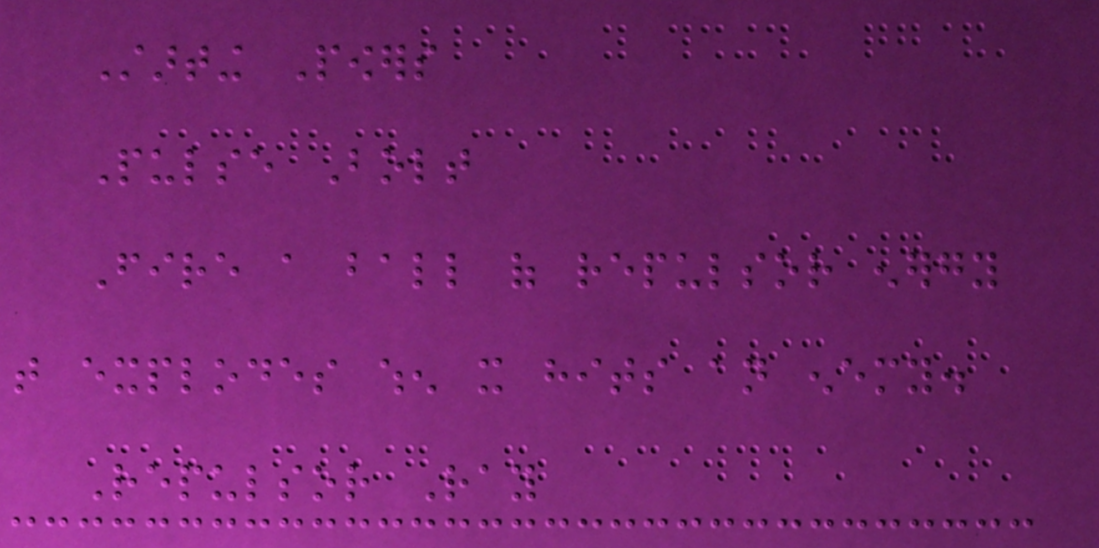Starting Powers
Pulse Bolt
Fire a ball of repulsor energy
that explodes when it hits an enemy.
Repulsor Ray
